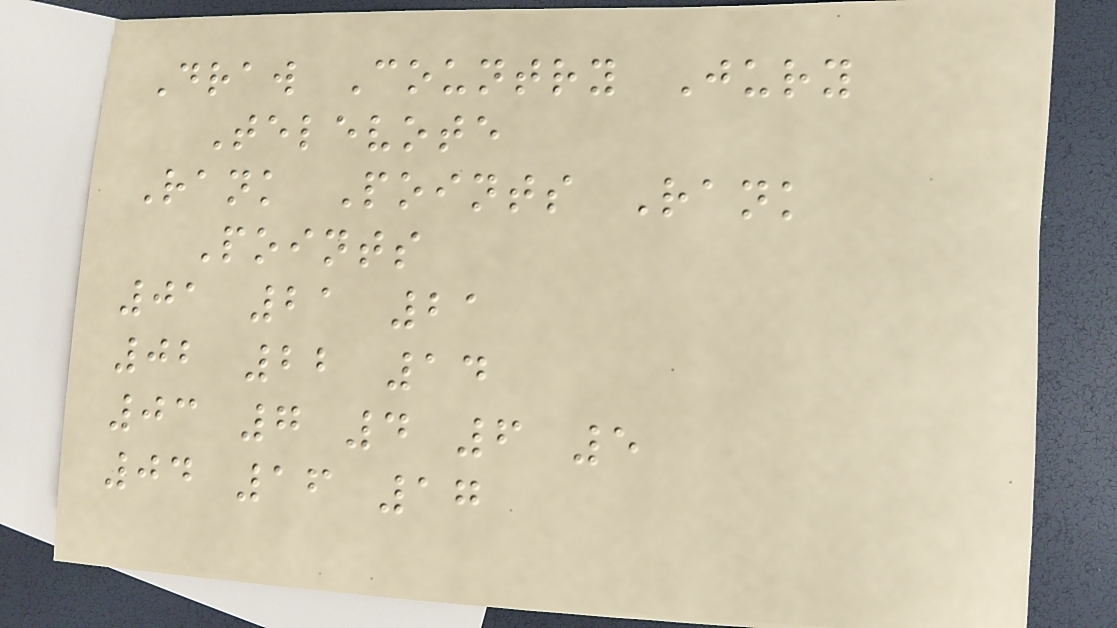Draw Country Jury
Televote
Rank Points Rank
Points
01 21 21
02 22 14
03 7 4 6 5
04 16 17
